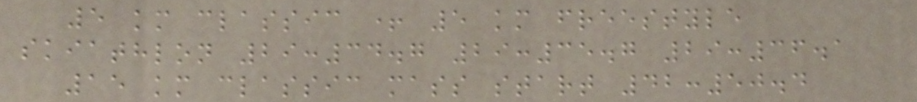5 km classic + 5 km freestyle
skiathlon 29:34.7 29:35.7 29:36.1
15 km classic mass start 42:50.4
